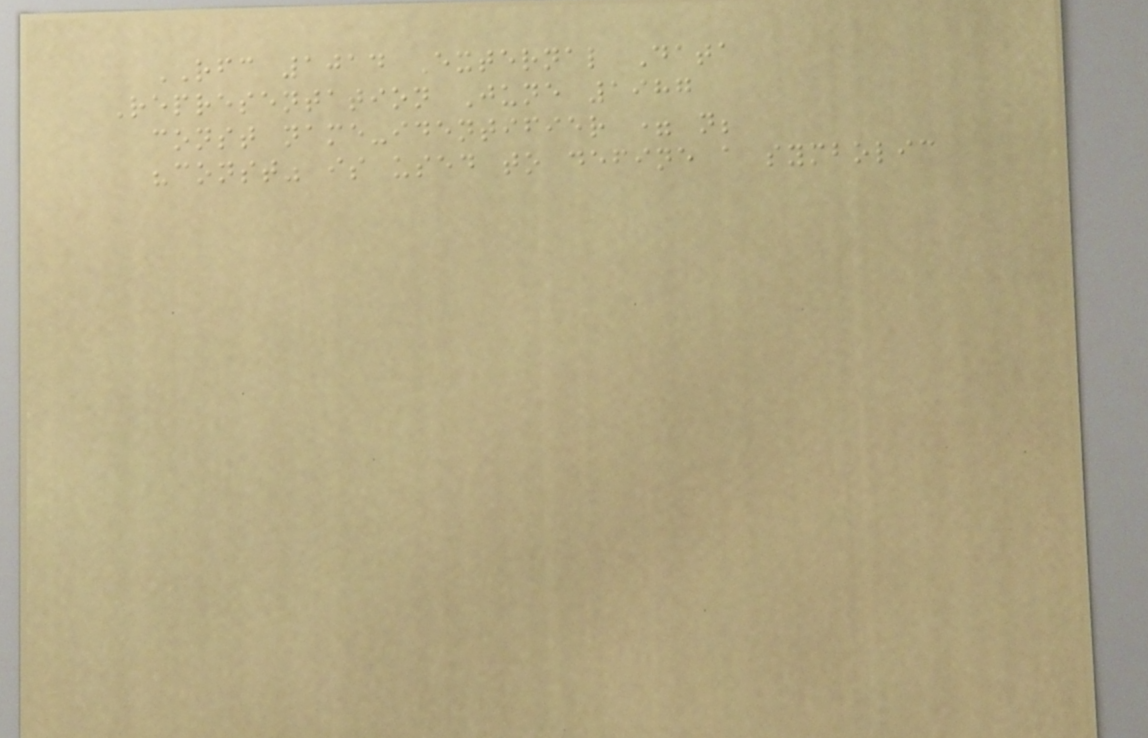RFC 1014 External Data
Representation June 1987
const name-identifier = n;
"const" is used to define a symbolic
